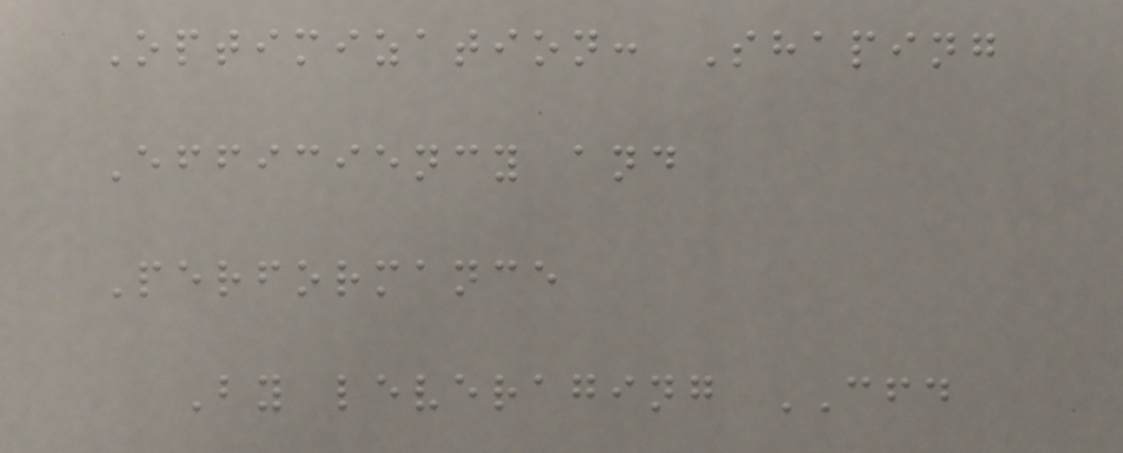Optimization: Shaping
Efficiency and
Performance
By leveraging CFD
